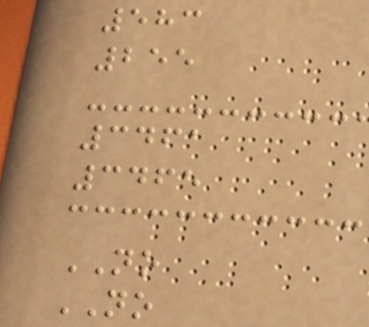583
255
3461
3465
NO
NO
